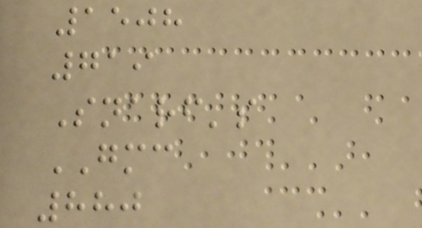1508
719
Snarf's
GMC
880
